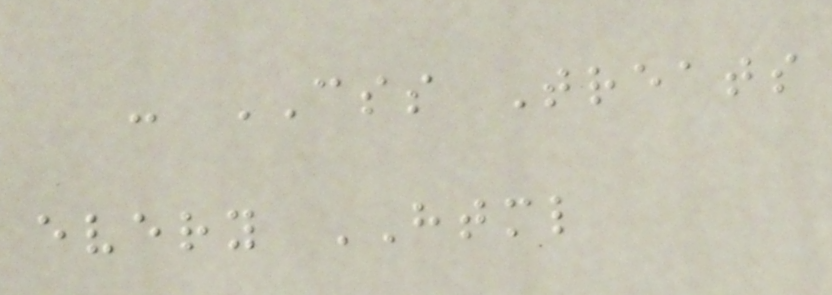- CSS Treats
every HTML
